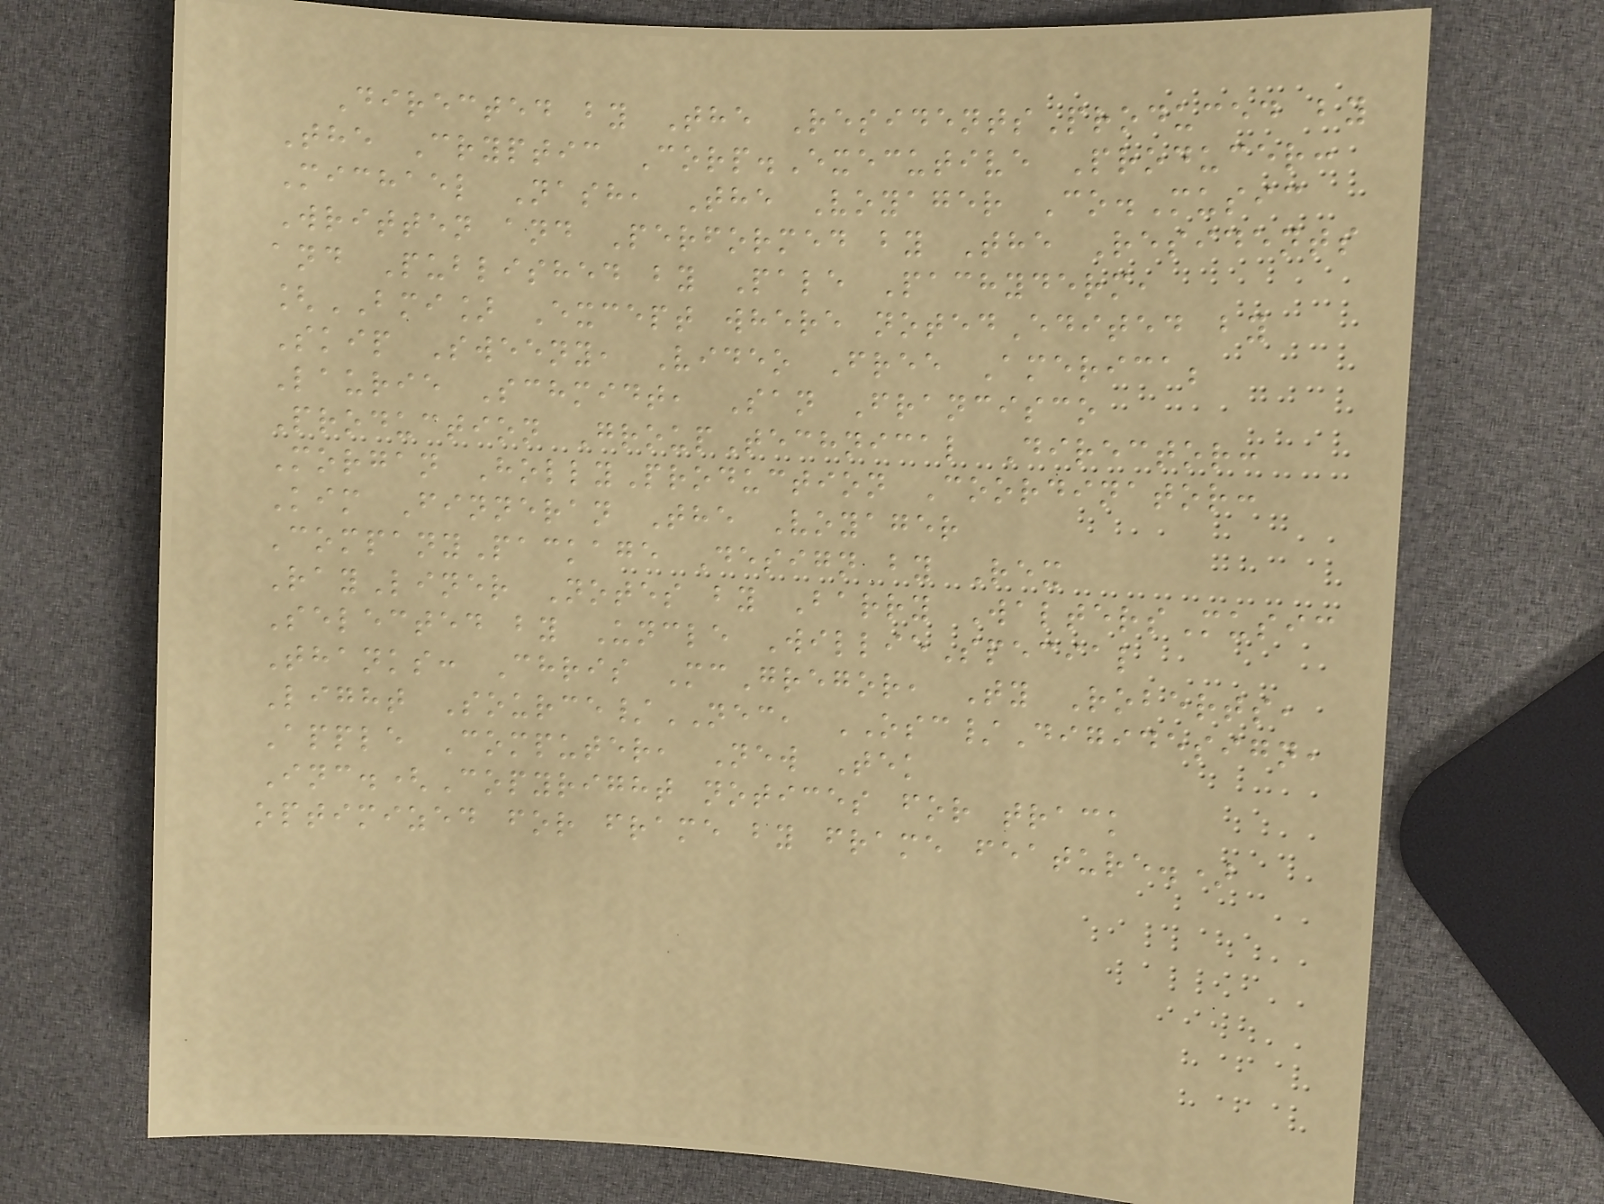Directed by The ResidentsProduced by
The Cryptic Corp.Executive Producer:
Michael Nash, The Voyager Co.Music
Written and Performed by The Residents
and Published by Pale Pachyderm,
[BMI] Except where notedEdited by
Skip Sweeny, Video Free America;
Laurie Schmidt, San Francisco
Production GroupTechnical Director:
Morgan HollyProduction Coordinator:
Kim Finneran The Voyager
CompanyPackage Design by Rex
RayLiner Notes by Barry WaltersMusic
Selected by Uncle WillieSpecial
Thanks: Chris McGregor, Ty Roberts,
Light Source/NEC, OSC/Digidesign,
Apple Computer, New Tek
Inc.(Copyright notices for track
optimized for frame by frame feature.)
